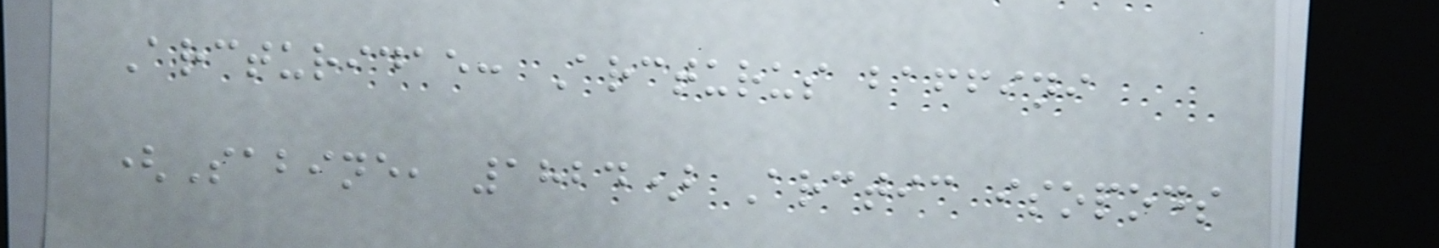Arcturidae: Arcturus baffini
(Sabine, 1824) Arctic isopods
